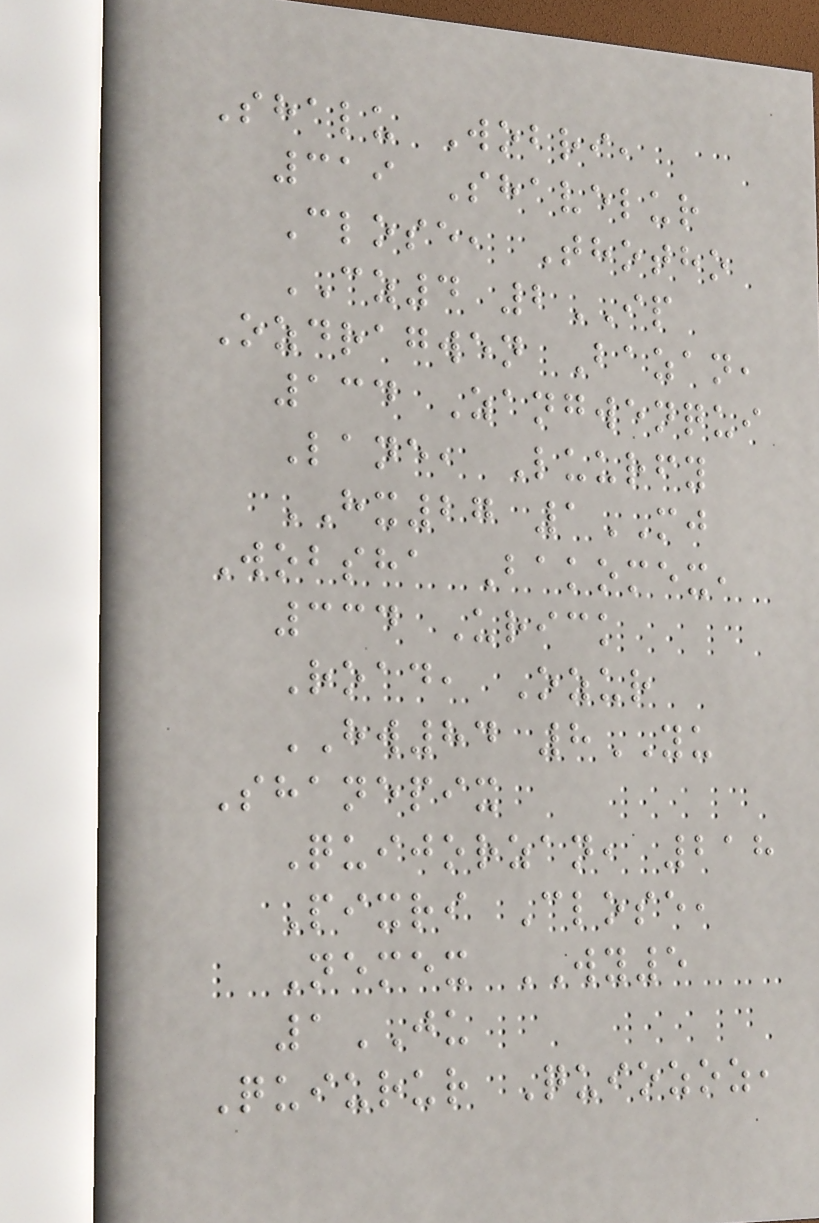Shalu Wobri,
319 Shavelur
Close, Thotho
CZ4 2IP
Ozdragwen Bazan,
134 Zangwenqui
Lane, Luurfy
HX27 1MJ
Wobsha Bakomex,
334 Urick
Road, Ozur
HW84 8YU
Shanepix
Quijorzan, 218
Pixri Close,
Nemex WY5
1JU
Quiurur Quiozoz,
